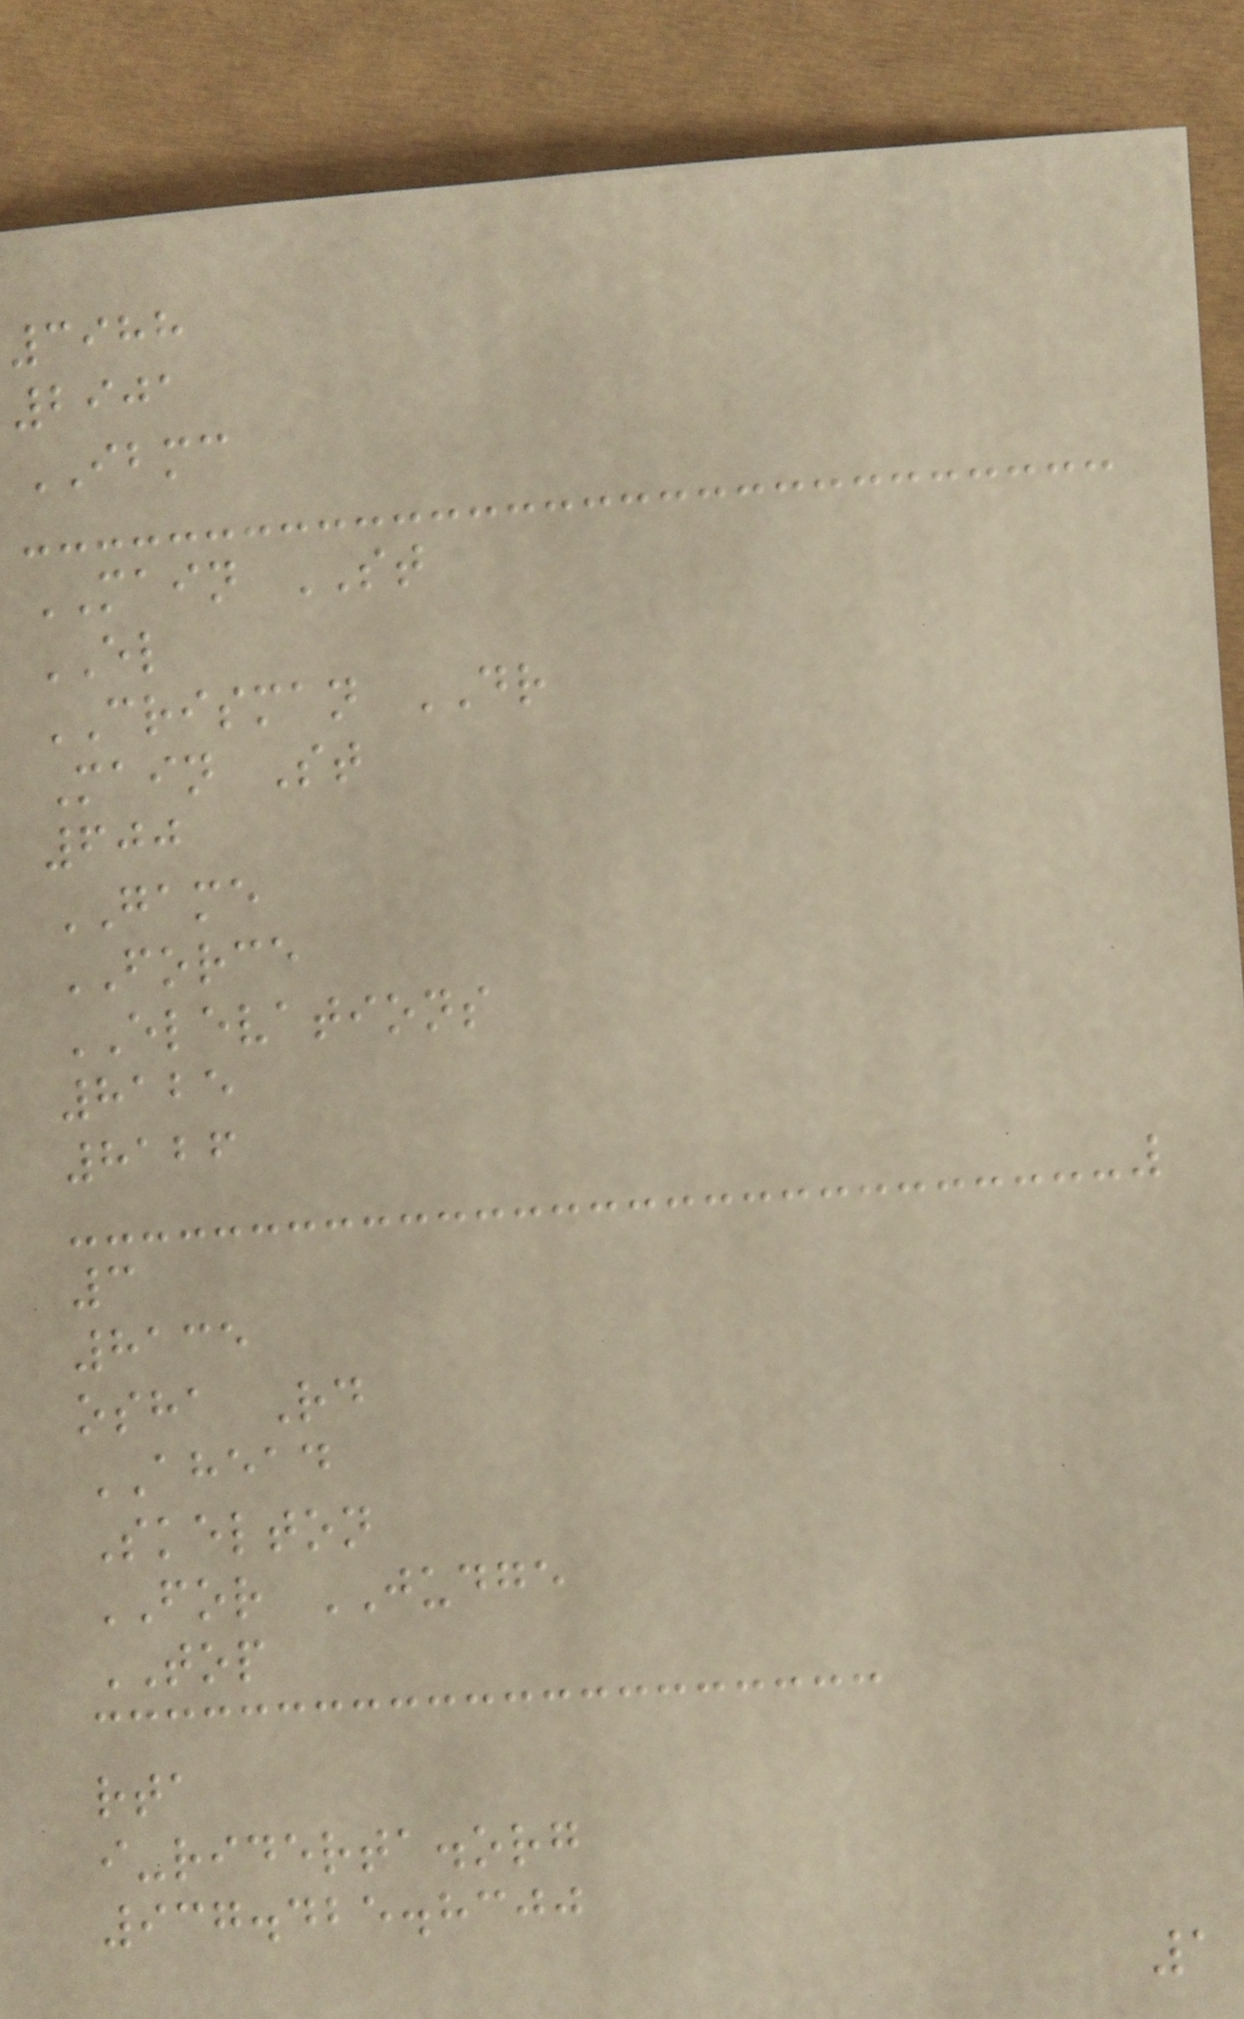3988
2901
IBMC
MAIN ST
EL
CRISMAN DR
Main St
600
GAME
FORCE
ELEVATIONS
8125
8126
3
8135
osha Rd
AHEAD
Skelton
FOR JUDGE
TOP
rta
i-riderta.org
937.425.8300
1
